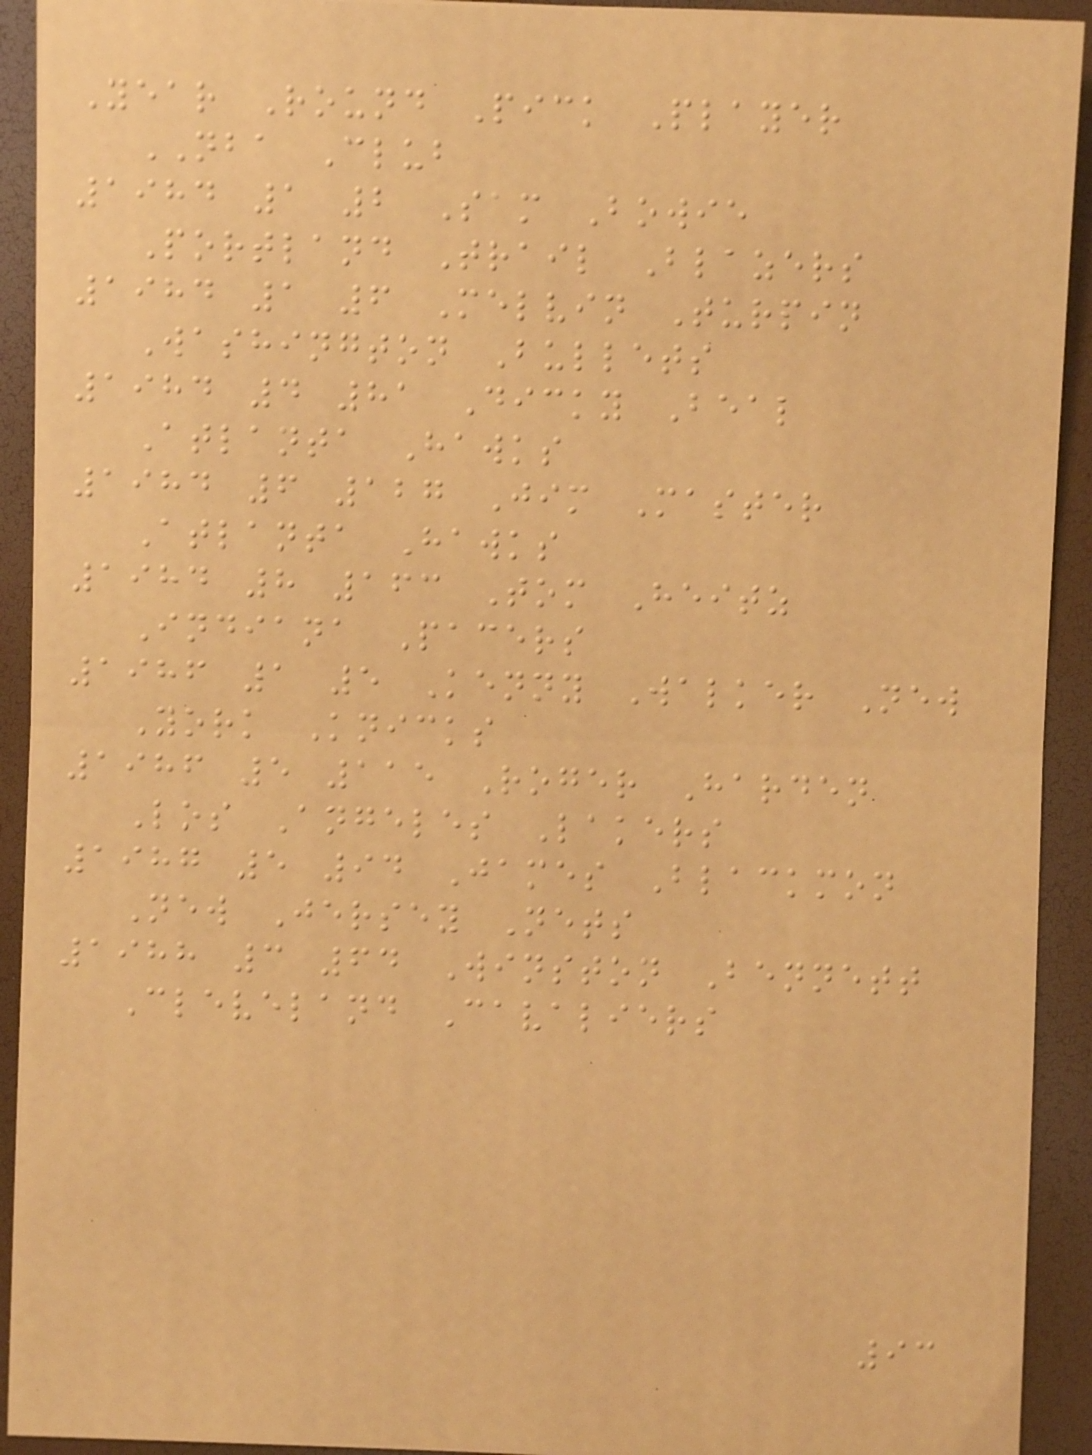Year Round Pick Player
NBA Club
1984 1 2 Sam Bowie
Portland Trail Blazers
1984 1 6 Melvin Turpin
Washington Bullets
1984 4 81 Dicky Beal
Atlanta Hawks
1984 6 127 Jim Master
Atlanta Hawks
1984 8 163 Tom Heitz
Indiana Pacers
1986 1 5 Kenny Walker New
York Knicks
1986 5 115 Roger Harden
Los Angeles Lakers
1987 5 94 James Blackmon
New Jersey Nets
1988 3 64 Winston Bennett
Cleveland Cavaliers
93
